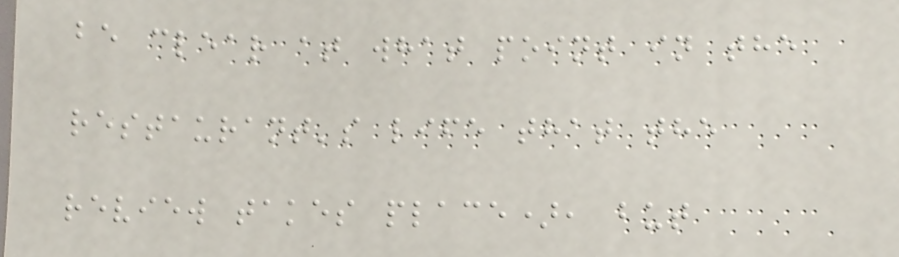be clear at what point in the
restaurant's life that the
review takes place), but
